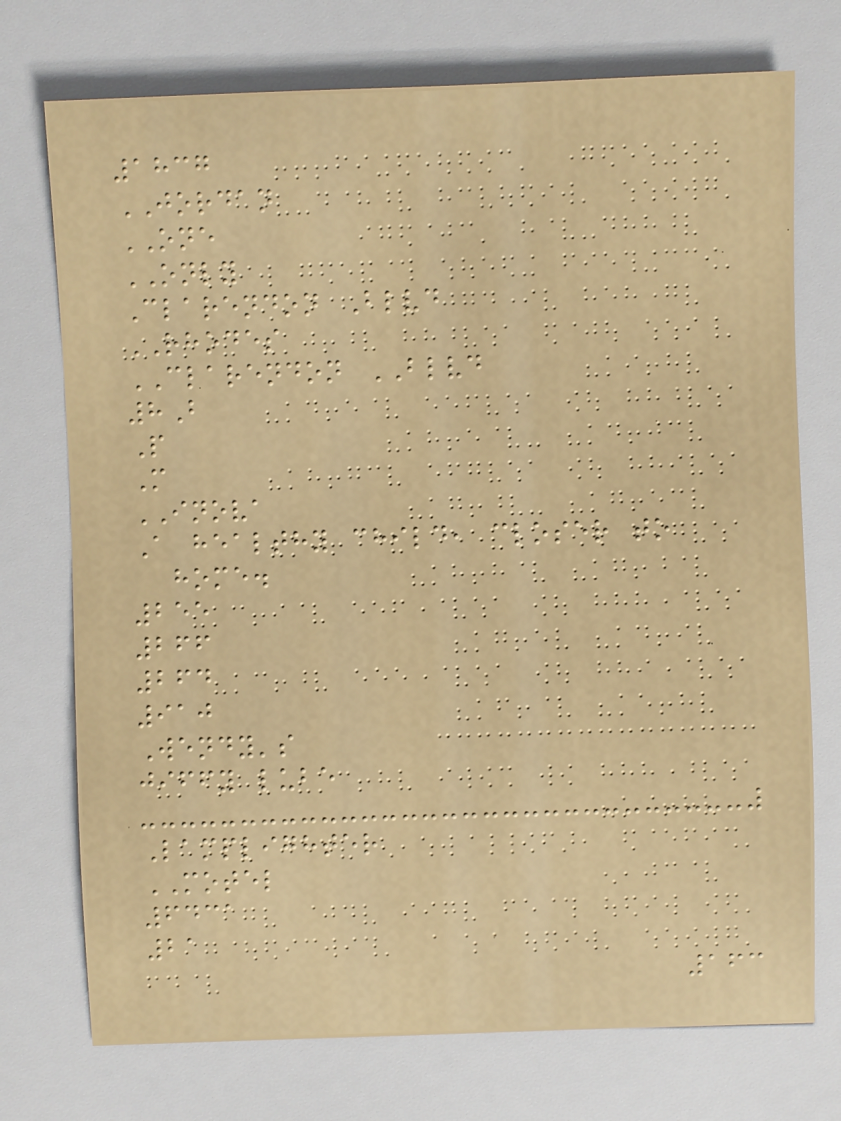1837
JORDAN
ONE
ONLY
Clarendon Blvd
RHODES
CLARENDON BLVD
8B
P
M
INOVA
A healthy child, closer to
home.
255
266
264
910
Wendy's
jiffy lube
Lamplighter
MOTEL
6431
21
163
